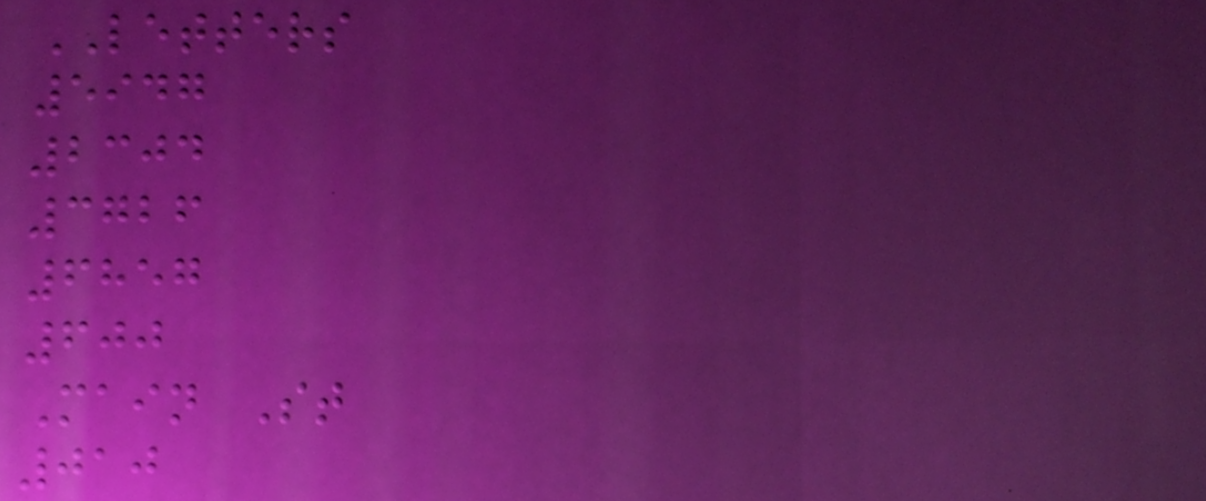LETTERS
5947
2304
3726
6857
600
Main St
010
